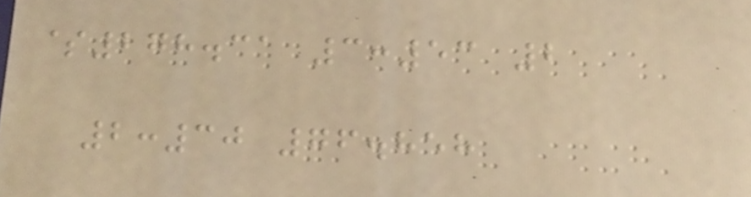$278.31 3:53 2
2:30 76.858
